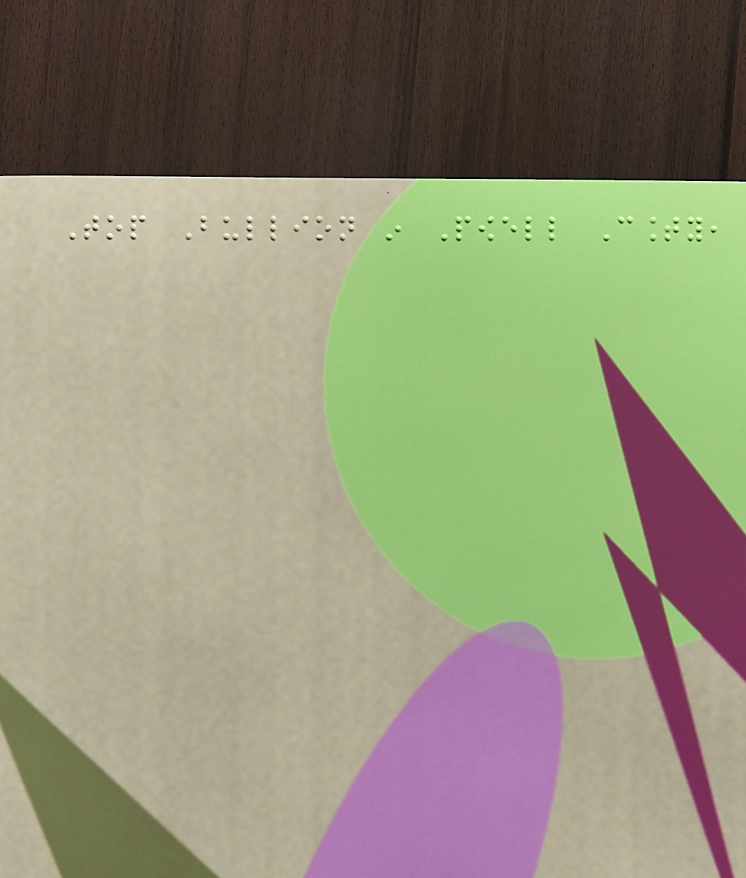Top Bullion in Powell County,
